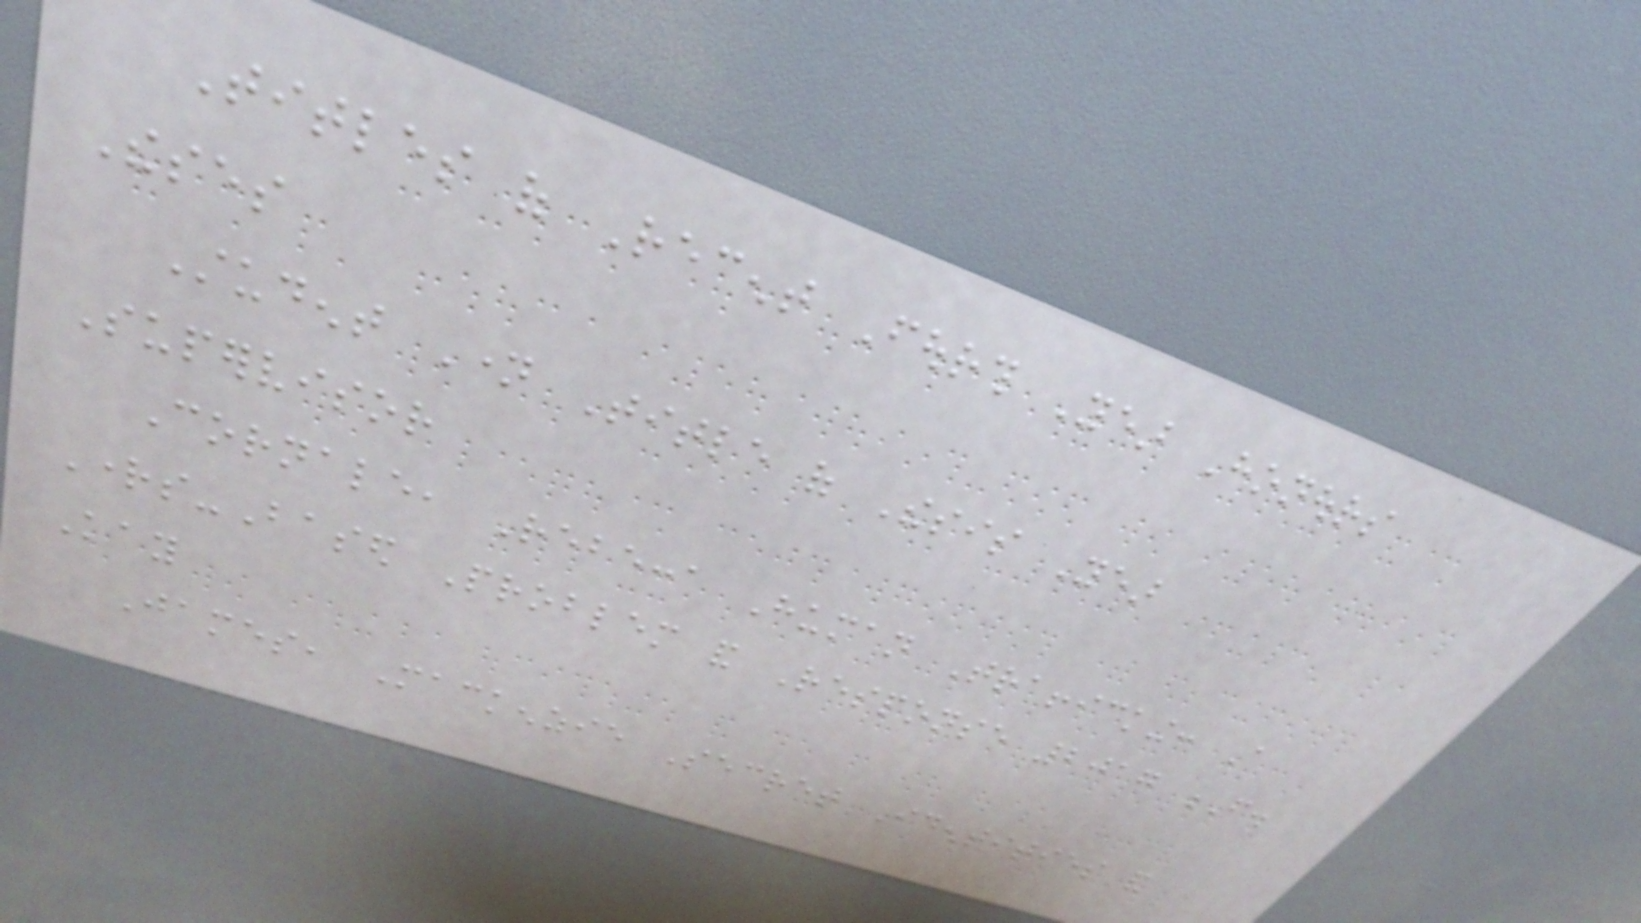Titles of Recent Fourth Year Honours
Theses
Student Name Title of Thesis Year
Supervisor
Cornale, Rebecca Human Trafficking: A
Rights-Based Problem and Response 2017 F.
Kay
James, Mackenzie Secret Identities and
